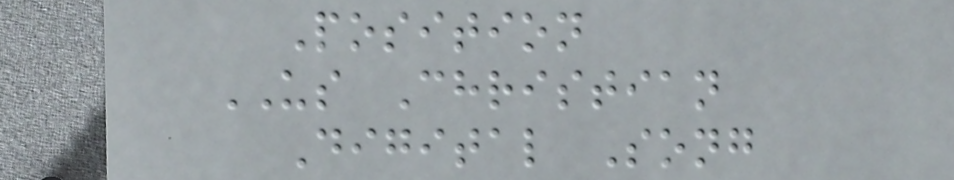Position
US Christian
Digital Song
